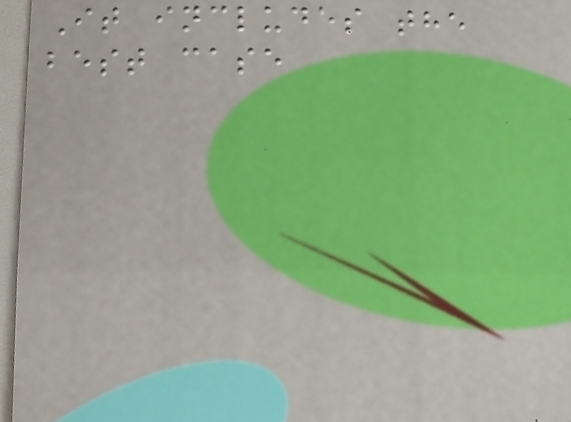It includes the
best case
